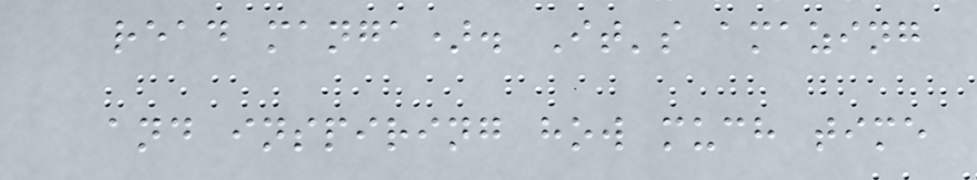read manga). It's amazing
and inspiring how much time
